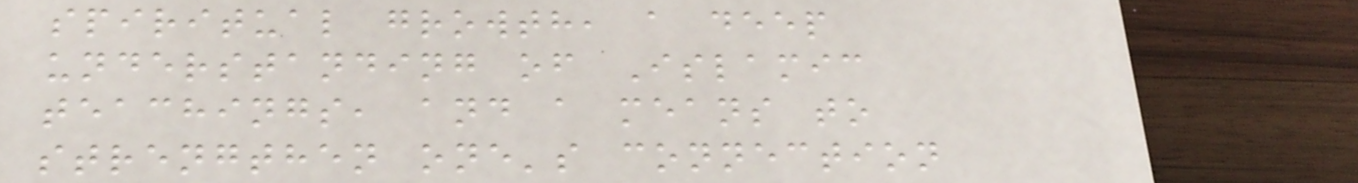spiritual growth, a deep
understanding of Islamic
teachings, and a means to
strengthen one's connection
